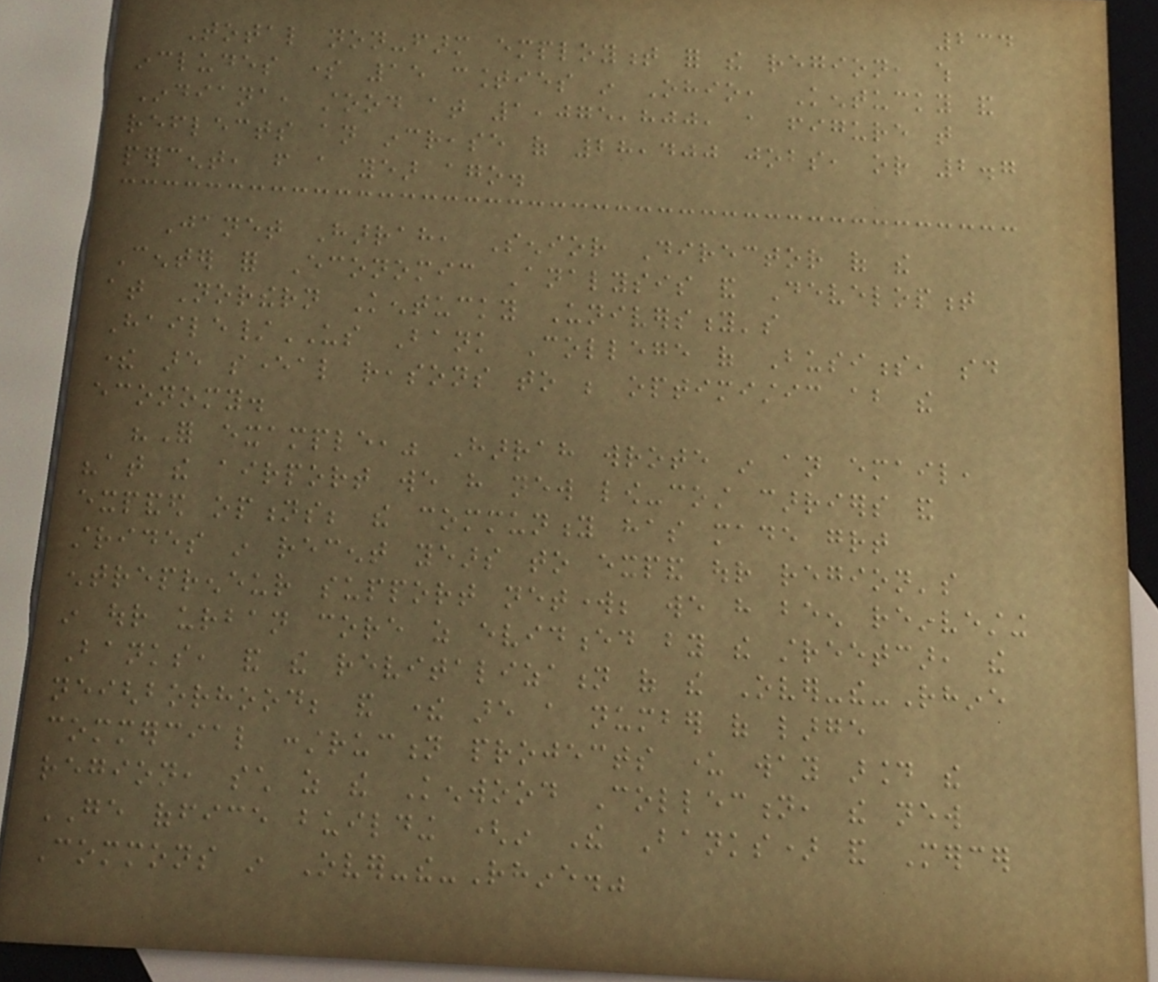234
Total non-farm employment for the region, which
includes some 15 counties in Ohio, Kentucky and
Indiana, stood at 1,075,800, a figure that
reflects an increase of 28,400 jobs, or 2.7
percent, from a year ago.
Janet Harrah, Senior Director of the
Center for Economic Analysis and Development
at Northern Kentucky University's
Haile/US Bank College of Business, said
there are several reasons to be optimistic about the
economy.
"For example," Harrah wrote in an email,
"at the airport we have new low-cost carriers and
expanded options; the community has made great
strides in recent years to expand our region's
entrepreneur support network; we have been reinvesting
in our urban core as evidenced by the streetcar, the
Banks, and the revitalization of the Over-the-Rhine
neighborhood; and there are a number of large
commercial construction projects under way around the
region, such as the Kenwood Collection, the new
GE office building (in The Banks) and Mercer
Commons in Over-the-Rhine."
